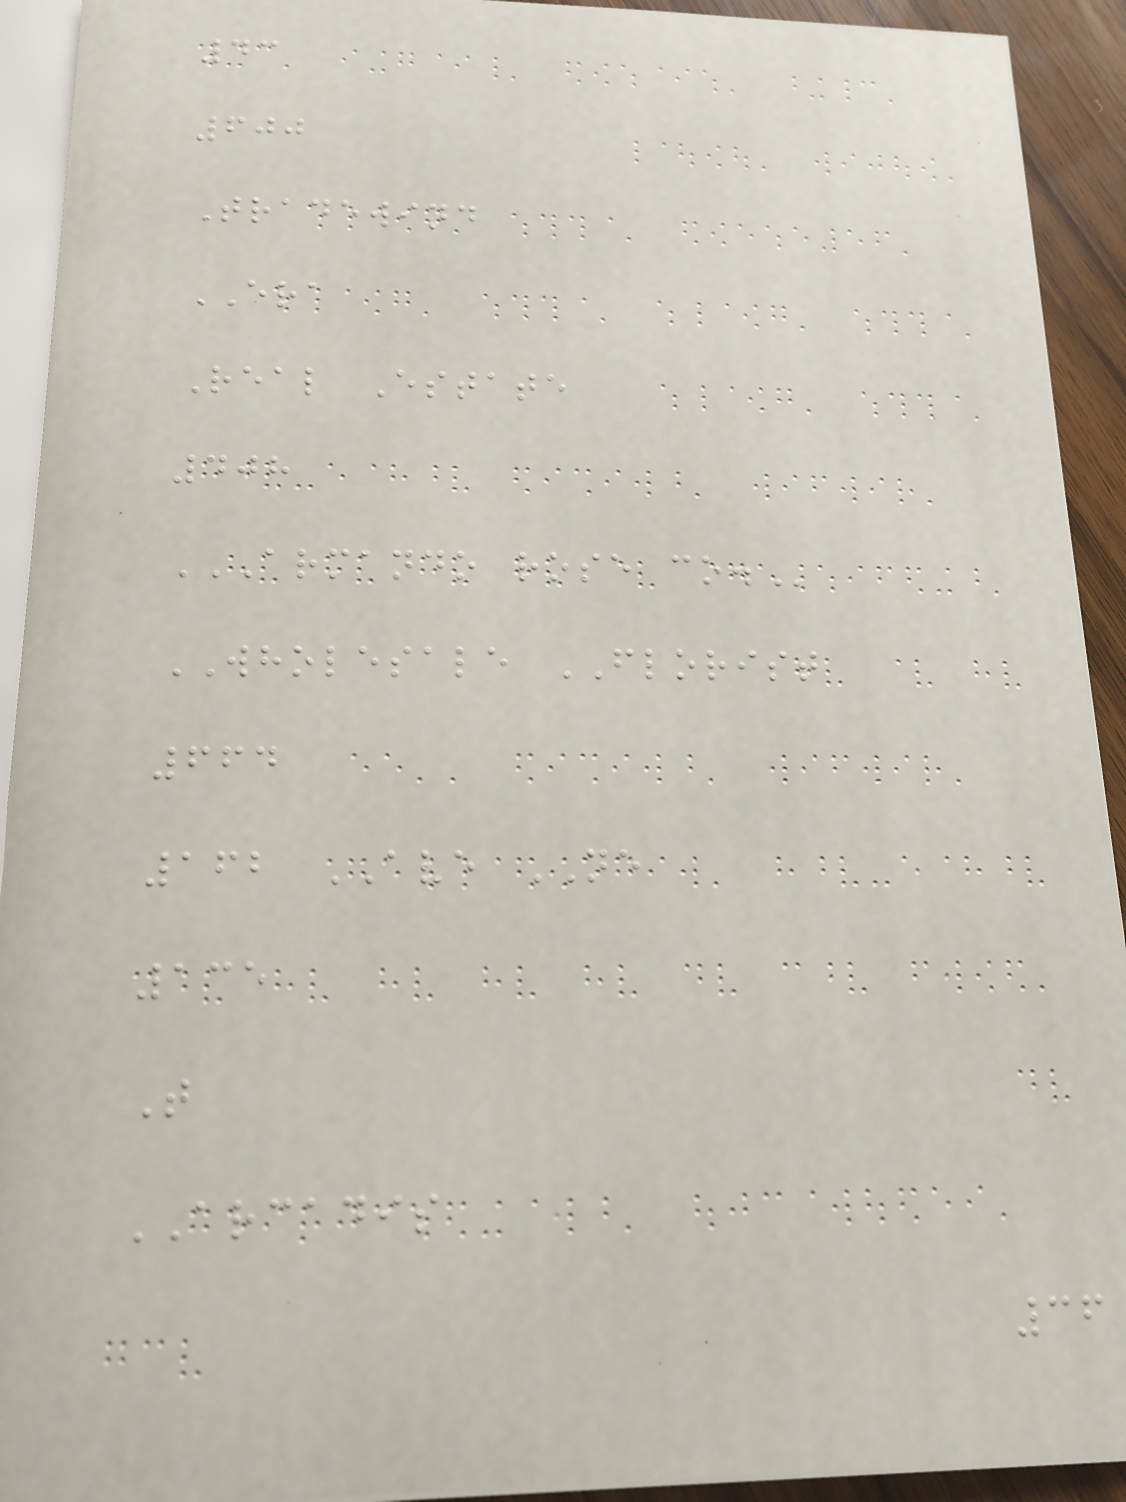43
600
Tradewind
ERA
Real Estate
408
ARMANDO ROSE CO.
WHOLESALE FLORIST
664
162 AVE NE
135
T
ARCADIS
36
